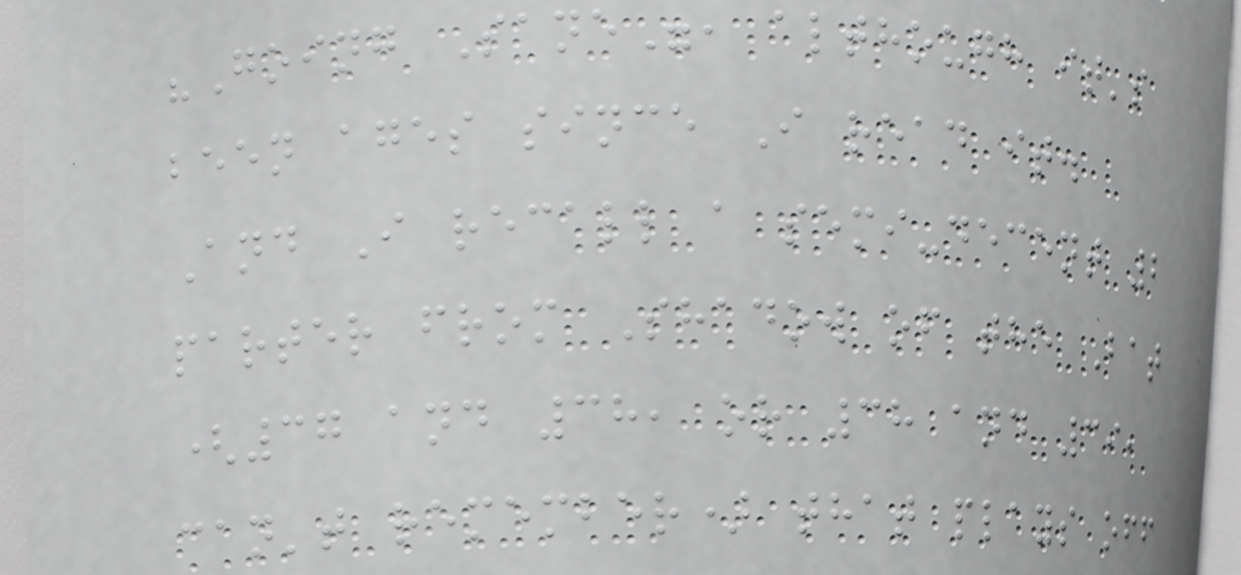"Going Sane", although it's
been ages since I read it.
And I recall a semi-decent 2
parter from Shadow of the Bat
(37 and 38, or 38 and 39,
can't remember) that plays off
